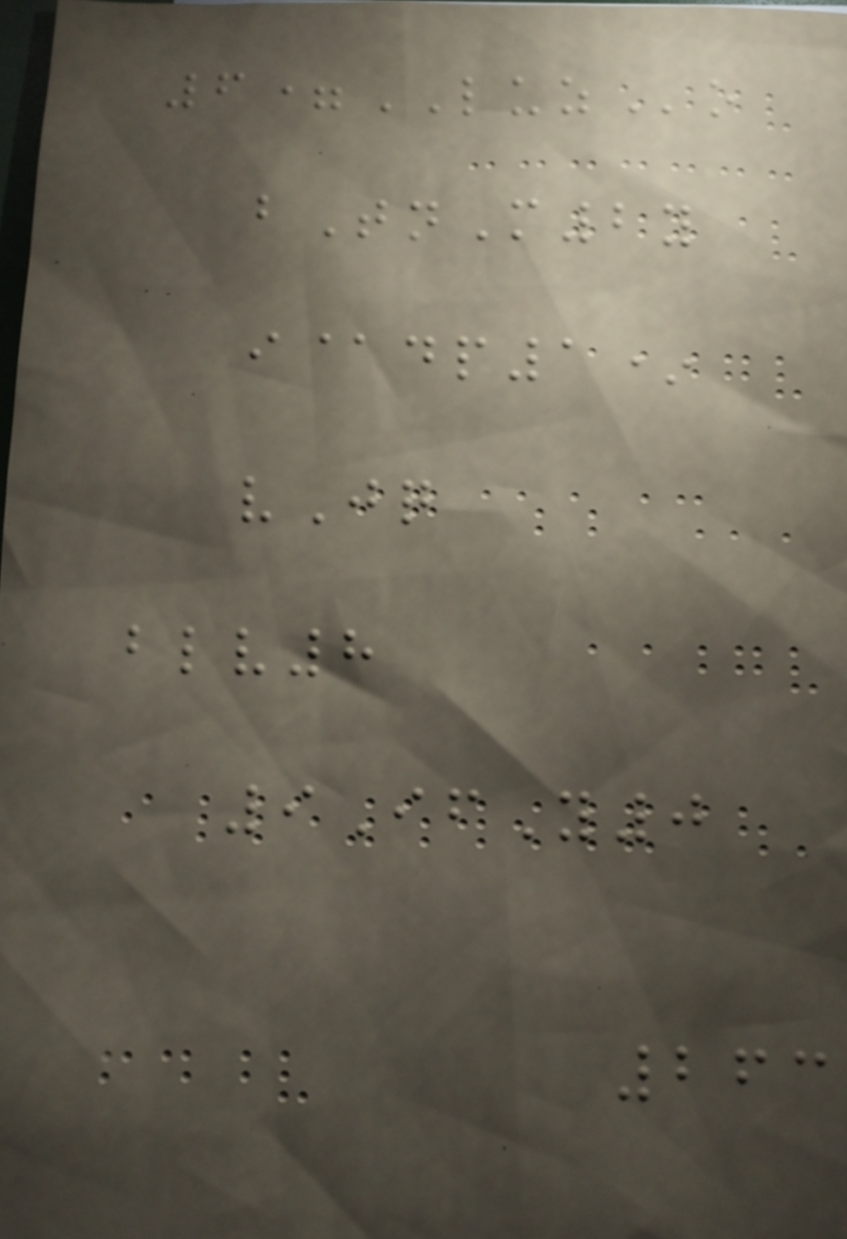6=LUZo
bTnM2y
i@dp1*
vJq
blv8
9IfY0
263
